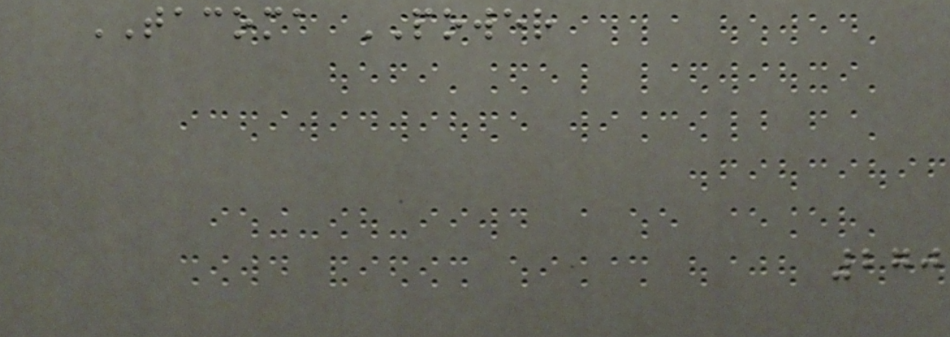TACOMA POWER
270
